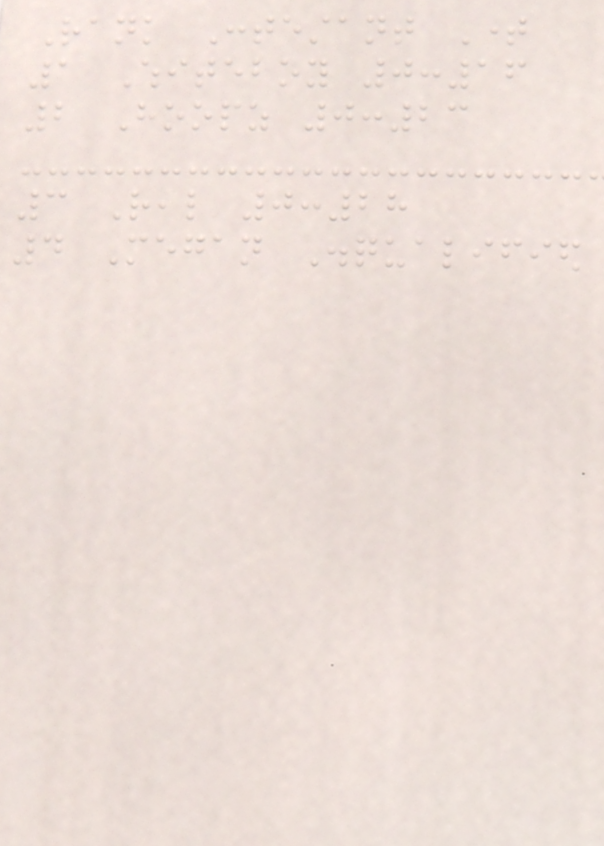Rank Contestant Time
1 Whiteboy 0:16
2 Hoopz 0:23
3 Real 0:28
4 Megan Disqualified
